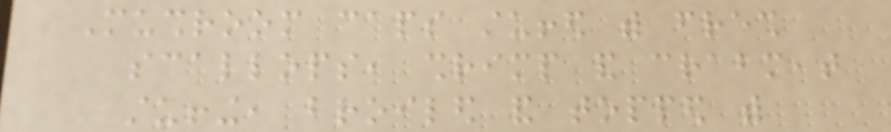Mushroom caps stuffed with fresh
scallops, shrimp and crabmeat
stuffing, broiled and topped with
